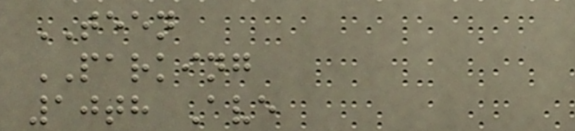TEEN
PARKING
10th Ave
